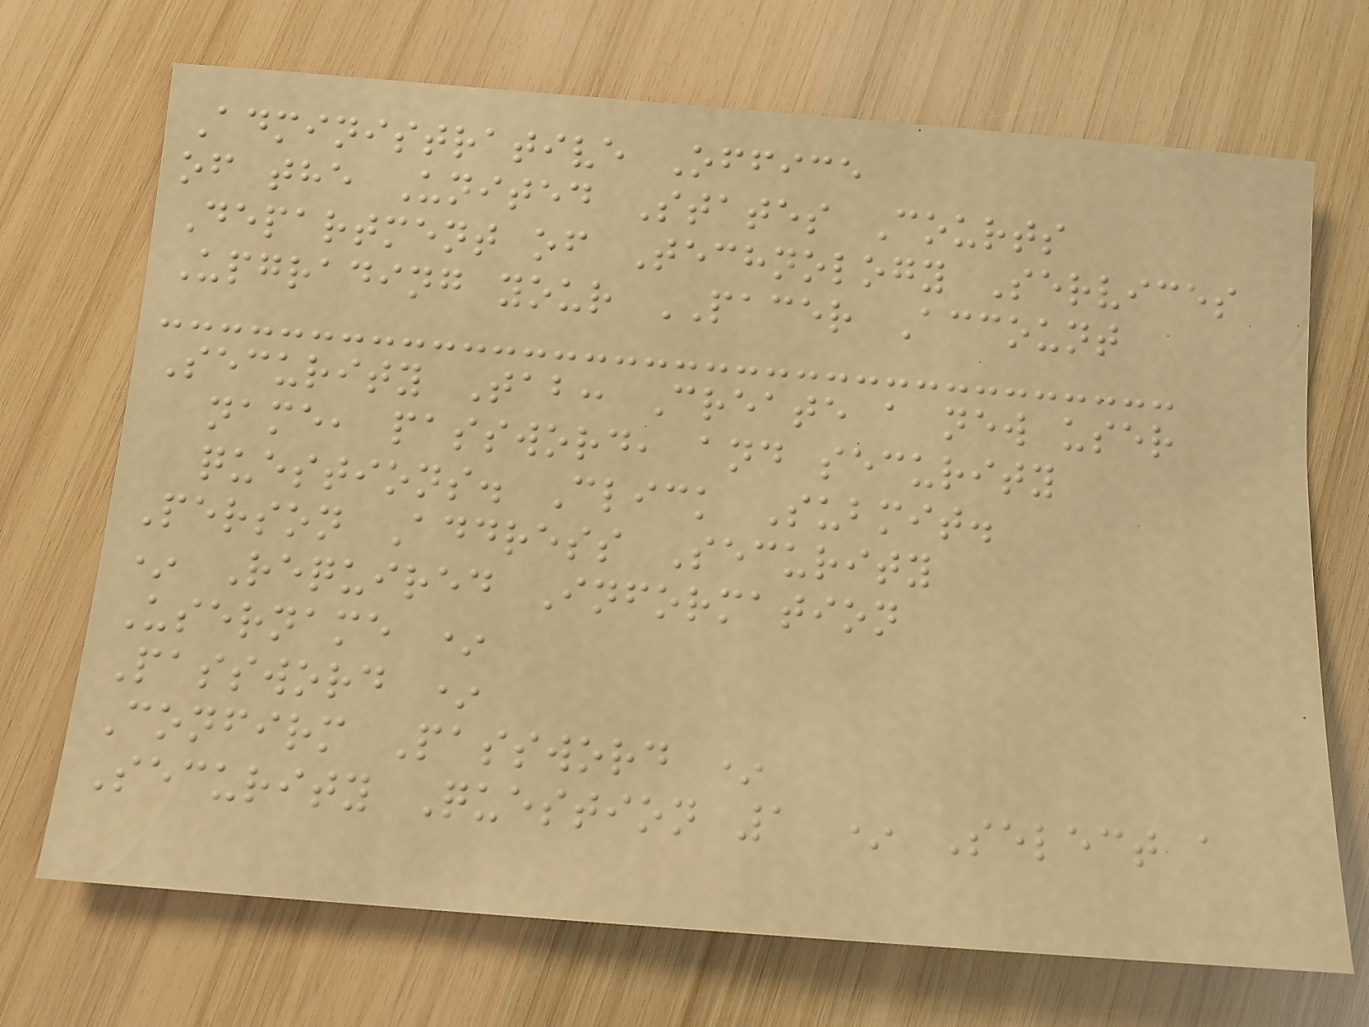Administrative Office
of the United States Courts
Department of Technology Services
Upgrading your PACER Account
Security Tab: Create a new user
name, password, and security
questions. Click Submit.
Person Address Security
* Required Information
Username *
Password *
Confirm Password *
Security Question 1 * Select a
